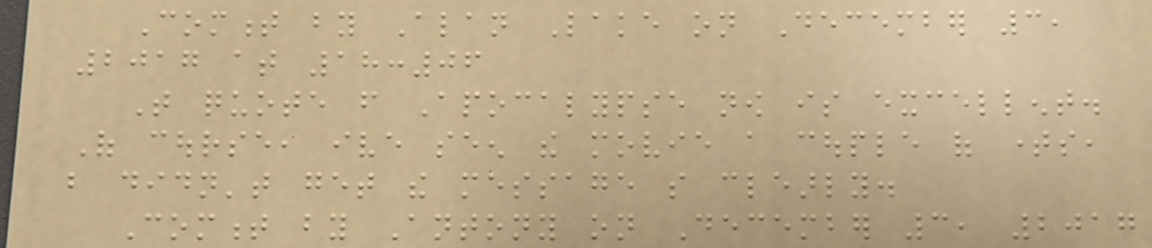Comment by Alan Lake on December 3,
2017 at 18:06
That quote from Apocalypse now is excellent.
Of course, ive seen the movie a couple of times,
but didn't get the message so clearly.
Comment by Antony on December 3, 2017
